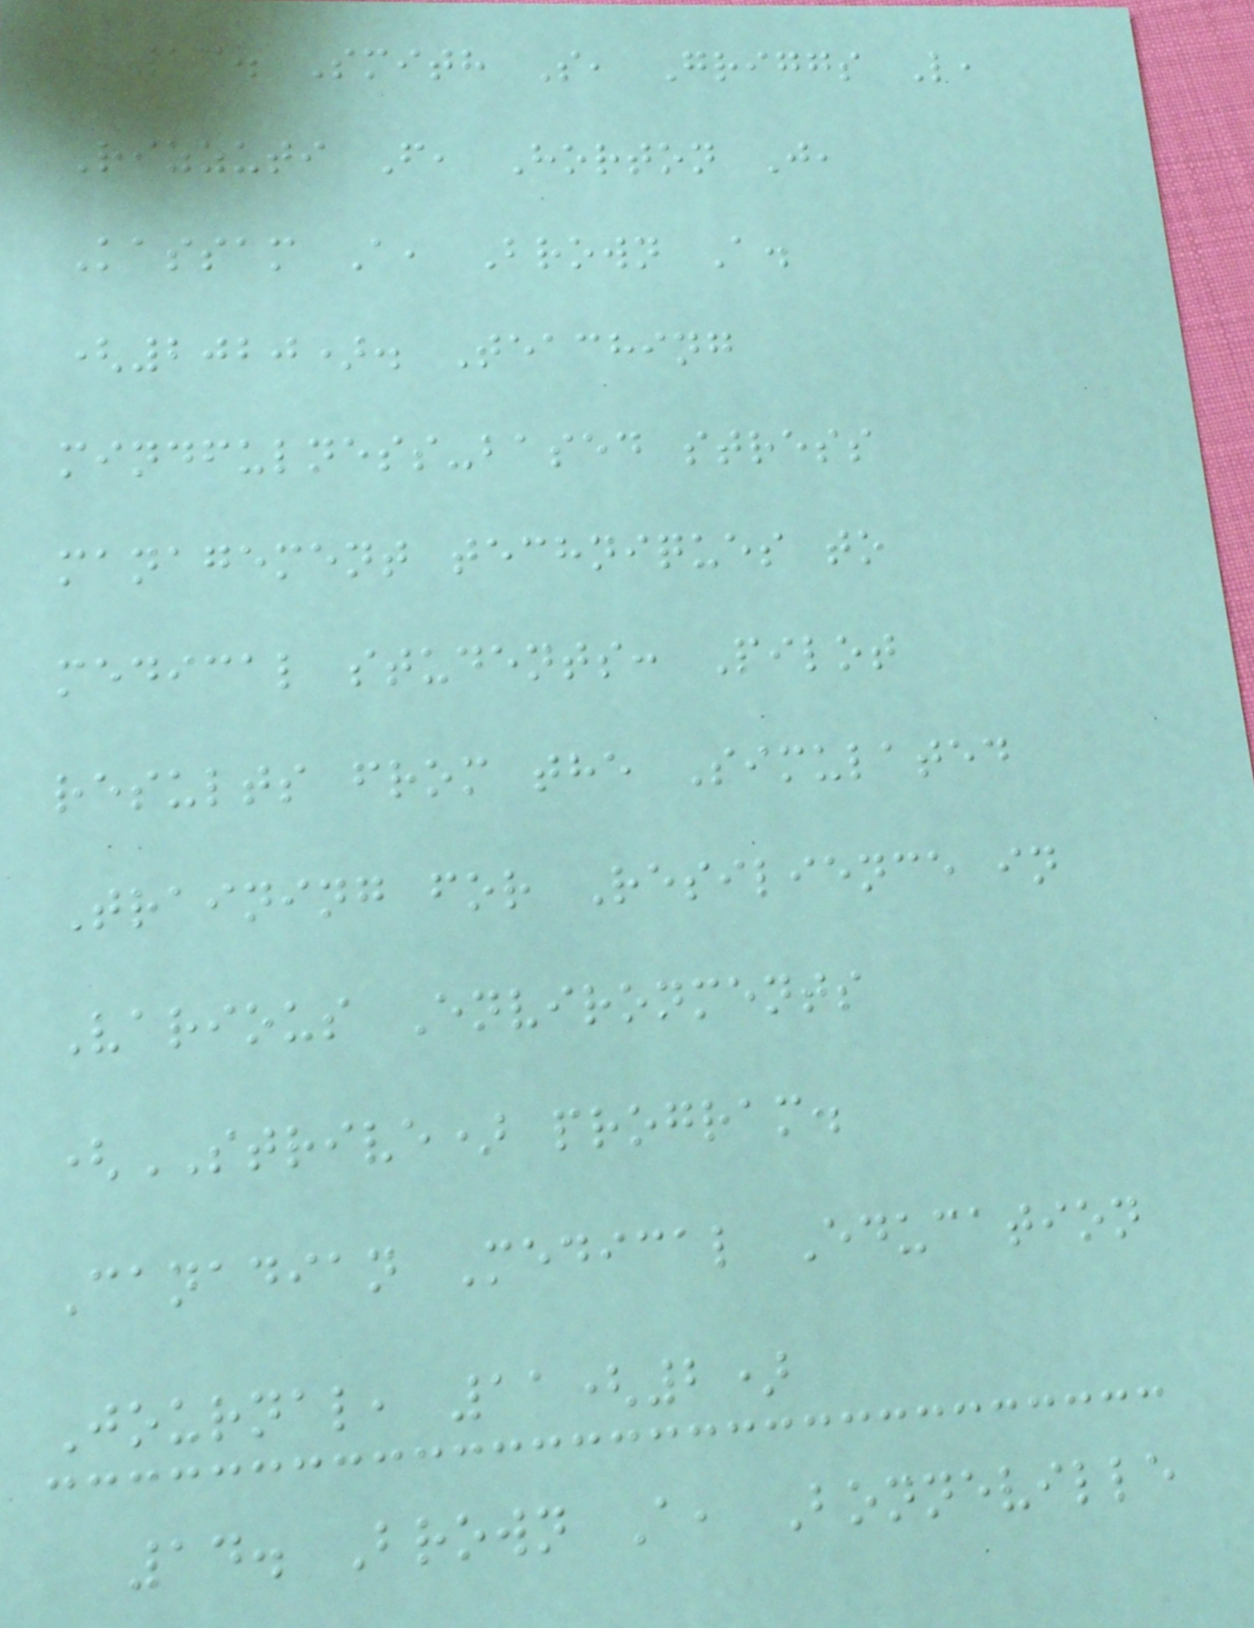13. Smith S, Griggs L,
Rizzuti F, Horton J,
Kassam A, Brown A.
(2020). Teaching
mindfulness-based stress
management techniques to
medical students: Pilot
results from the Simulated
Training for Resilience in
Various Environments
(STRIVE) program.
Canadian Medical Education
Journal, 11(2)
14. Brown A, Bonneville
